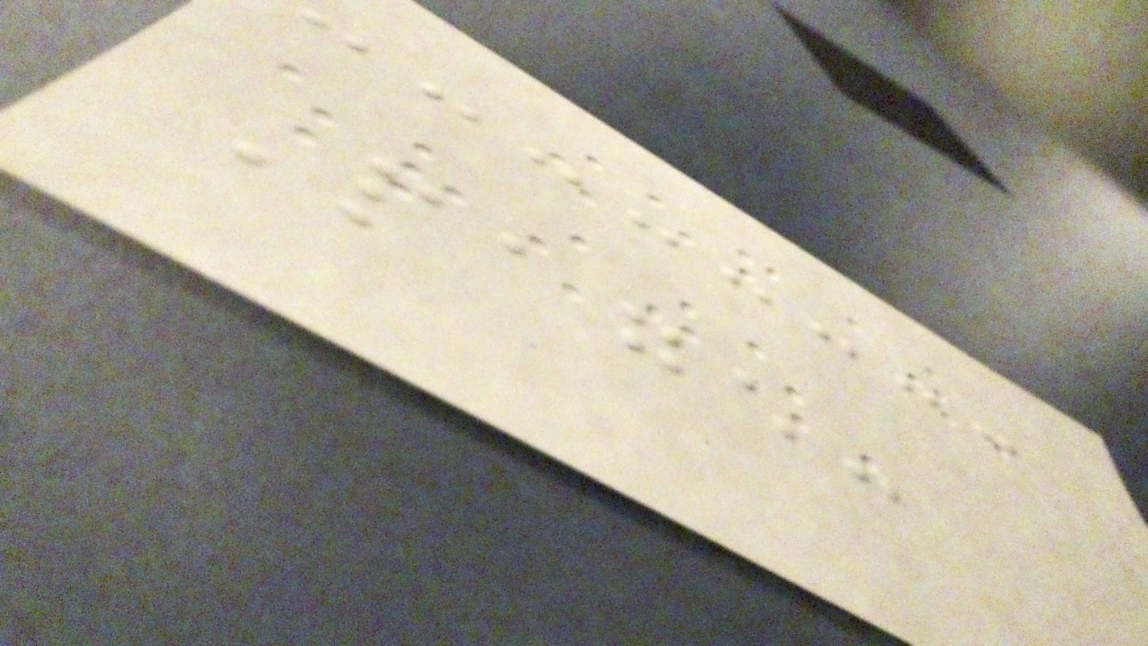Page:
